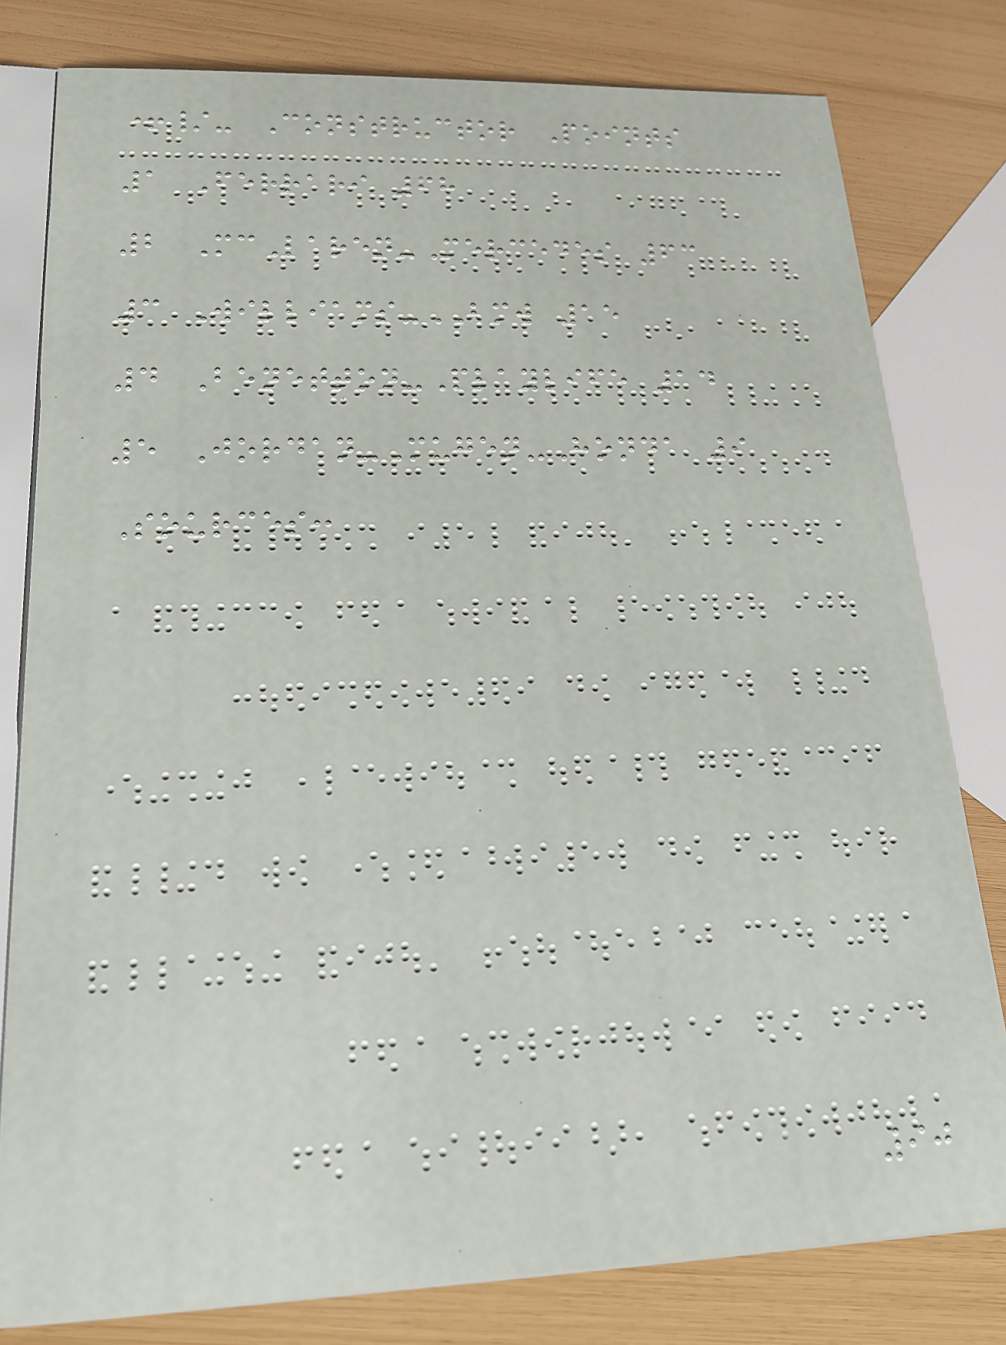+/- Constructor Points
1 Ferrari 68
2 McLaren-Mercedes 63
3 Williams-BMW 15
4 Benetton-Playlife 14
5 Jordan-Mugen-Honda 9
Sources:
90
